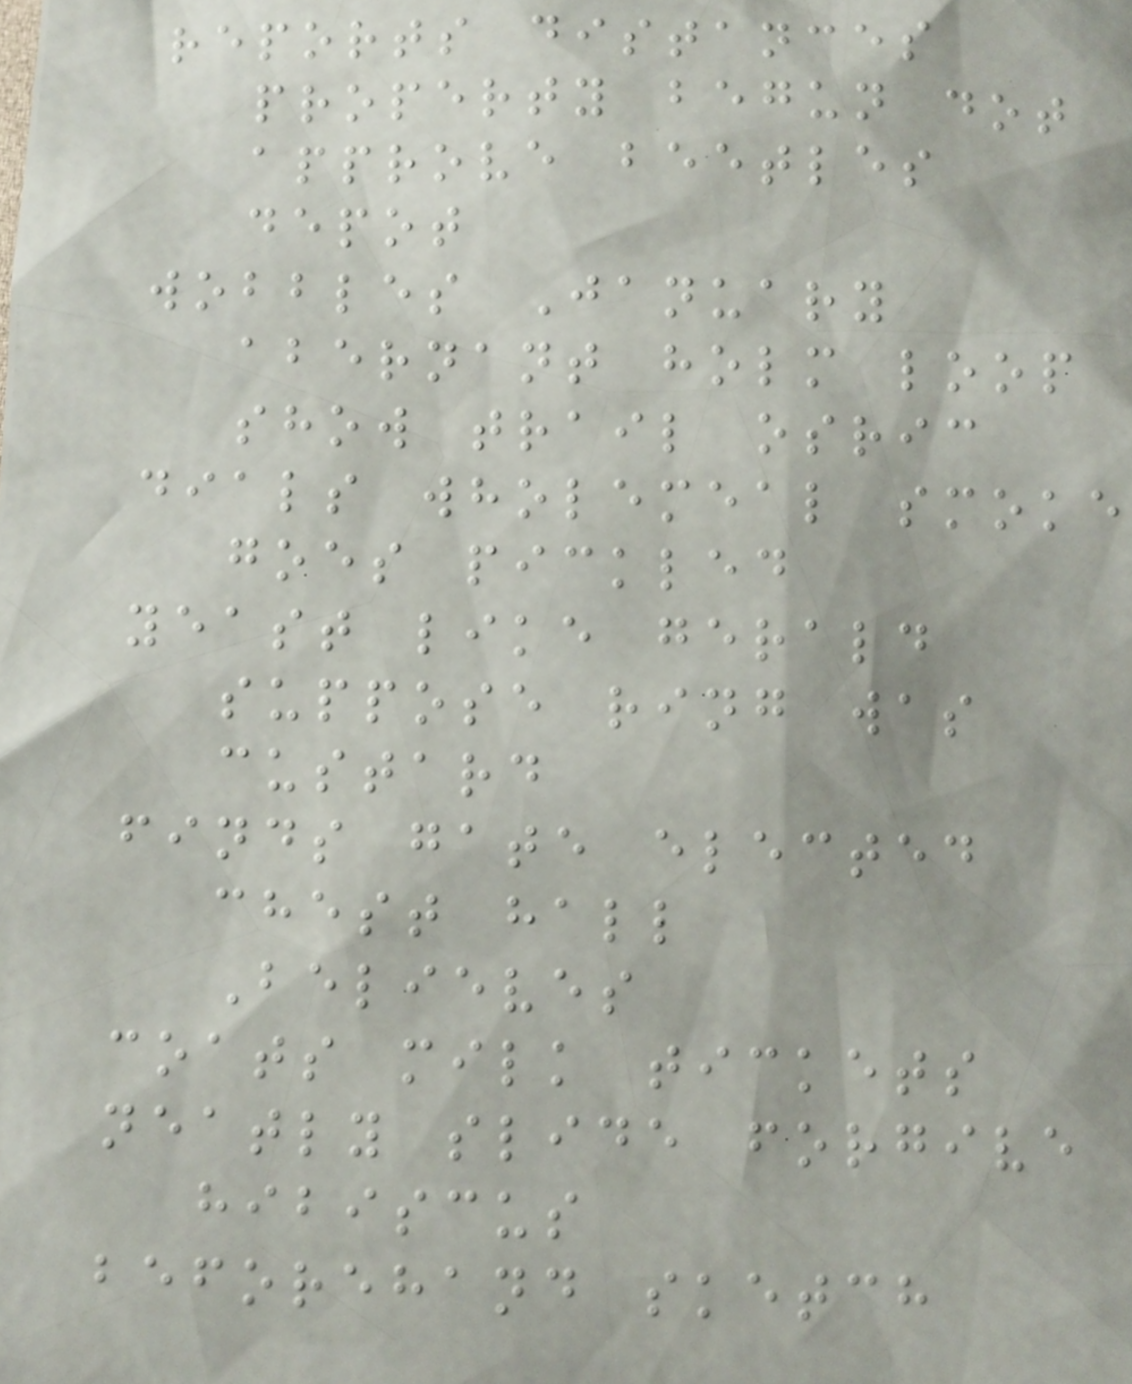reports distances
property begun dot
approve beetles
depot
wobbles January
abernant holm loop
show trail osric
dials wholemeal smoke
goes pickled
yeast like gerald
suppose ring was
custard
finds gate elected
chest hall
Believes
coats milk tickets
neatly slide forgive
hibiscus
beforehand sketch
